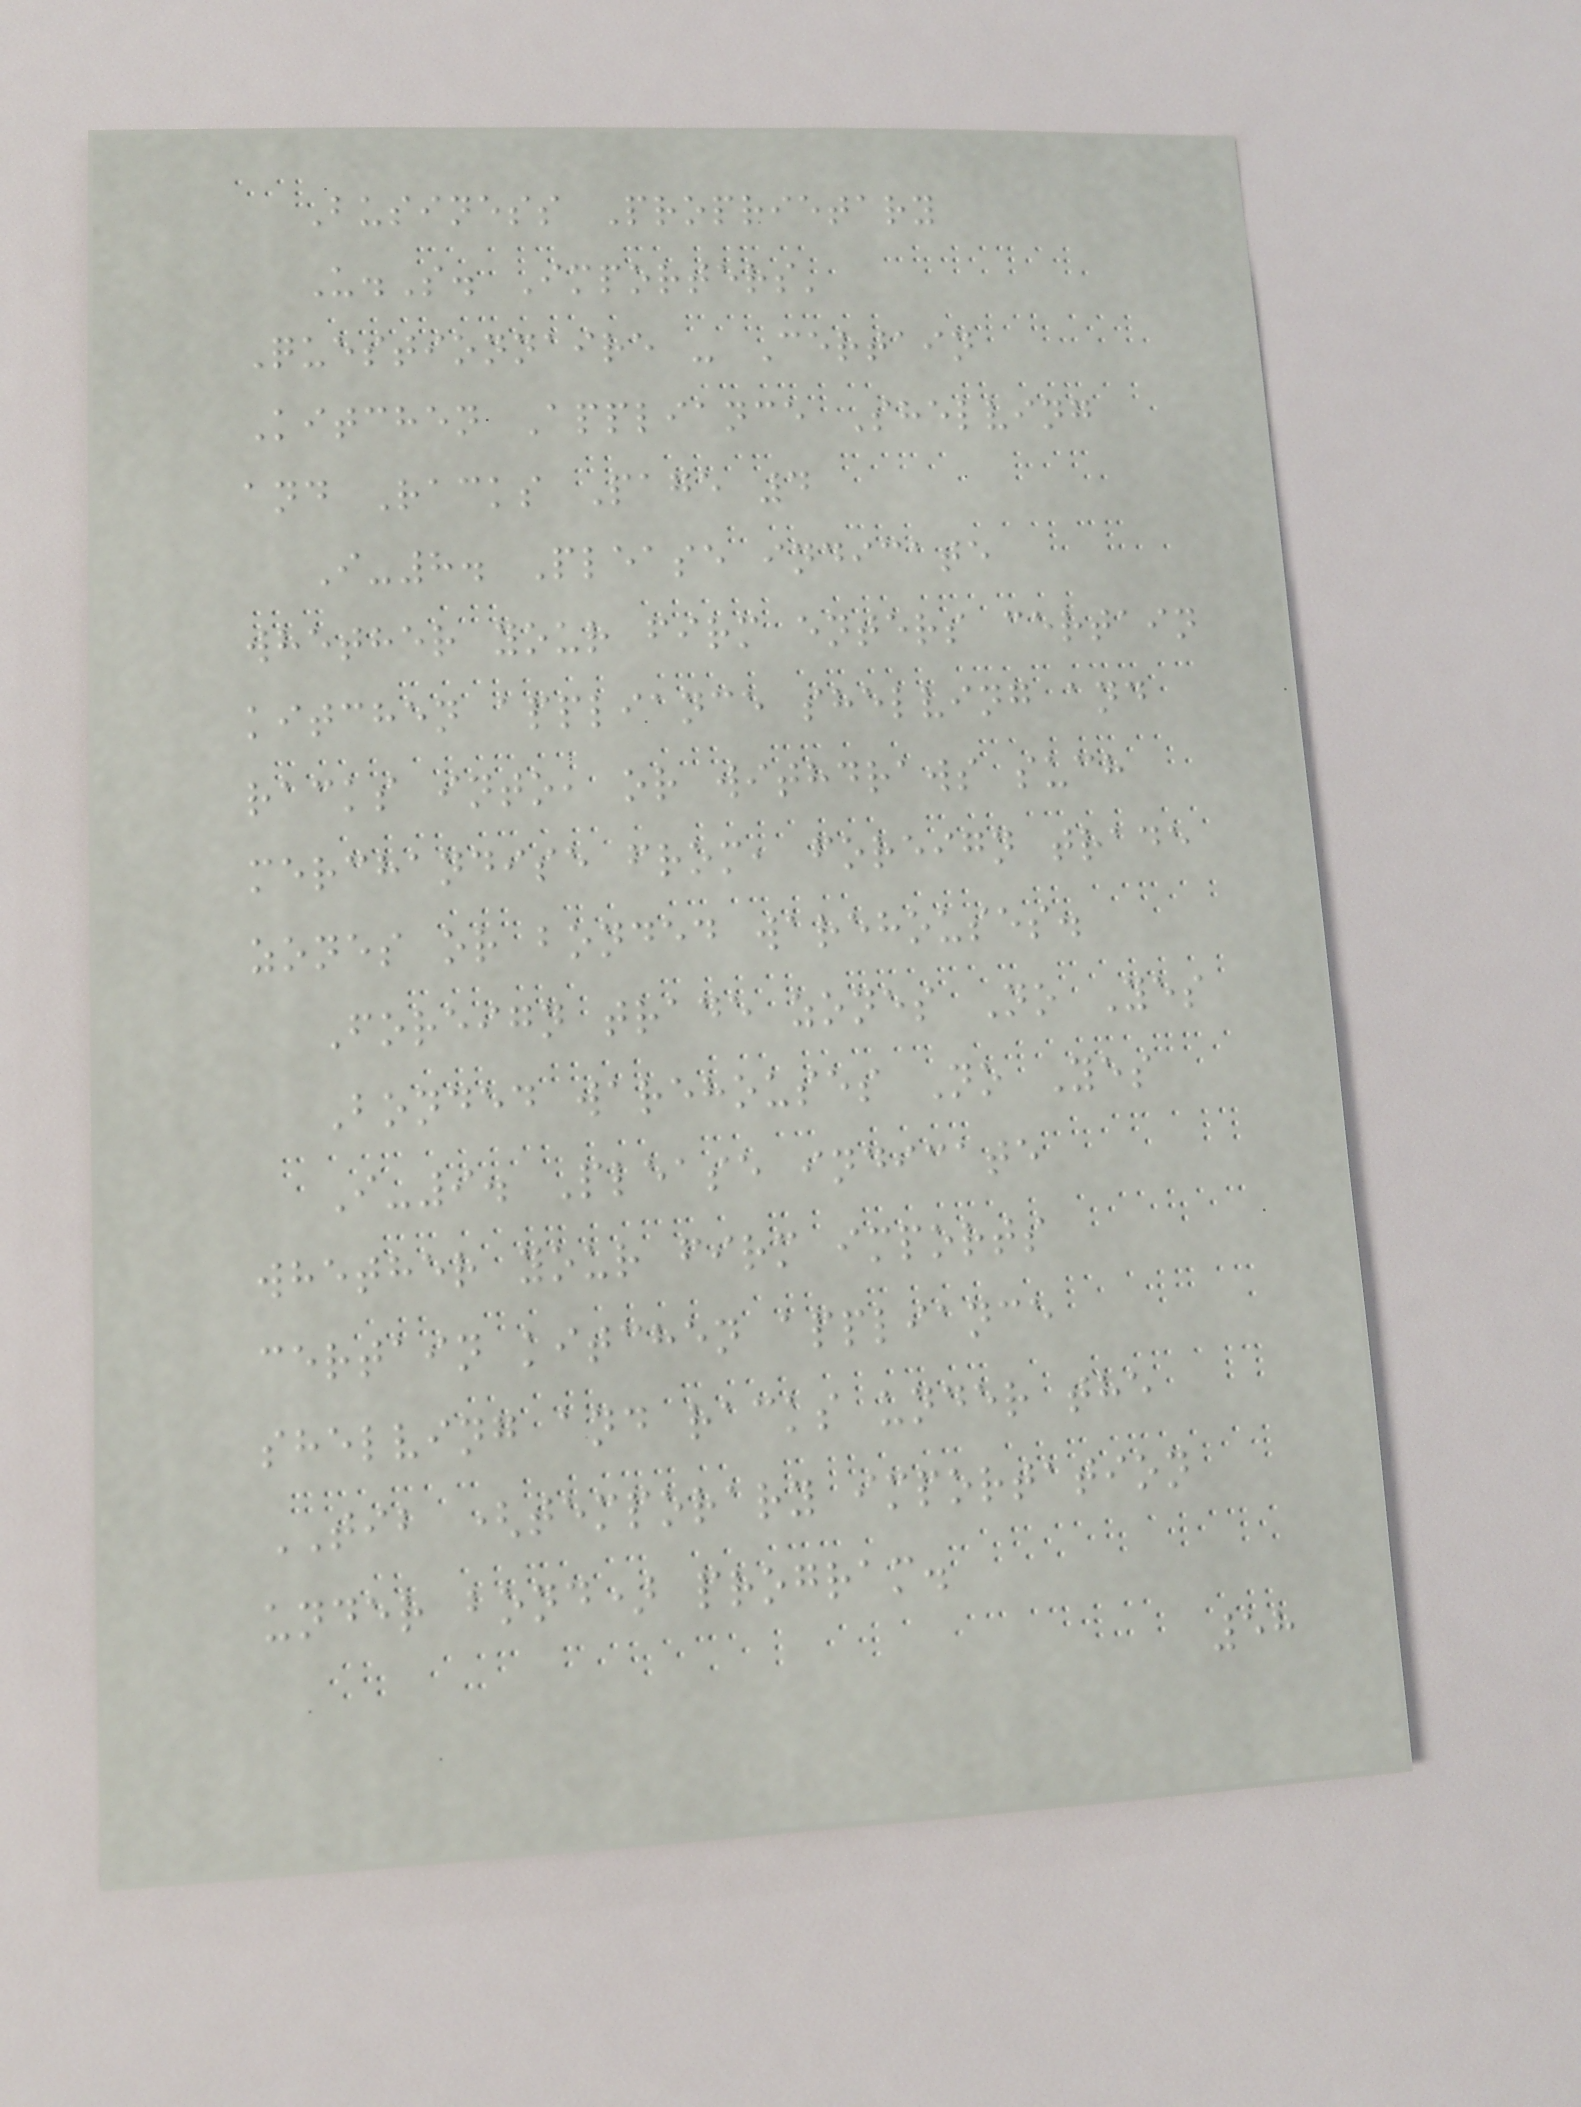Business Proprietary
U.S. Importers'
Questionnaire - Certain
Kitchen Appliance Shelving
and Racks Page 4
I-8. Please indicate
whether your firm enters certain
kitchen appliance shelving and
racks into, or withdraws such
merchandise from, foreign trade
zones or bonded warehouses.
Foreign trade zones No Yes
Bonded warehouses No Yes
I-9. Please indicate
whether your firm imports
certain kitchen appliance
shelving and racks under the
TIB (temporary importation
under bond) program.
58
